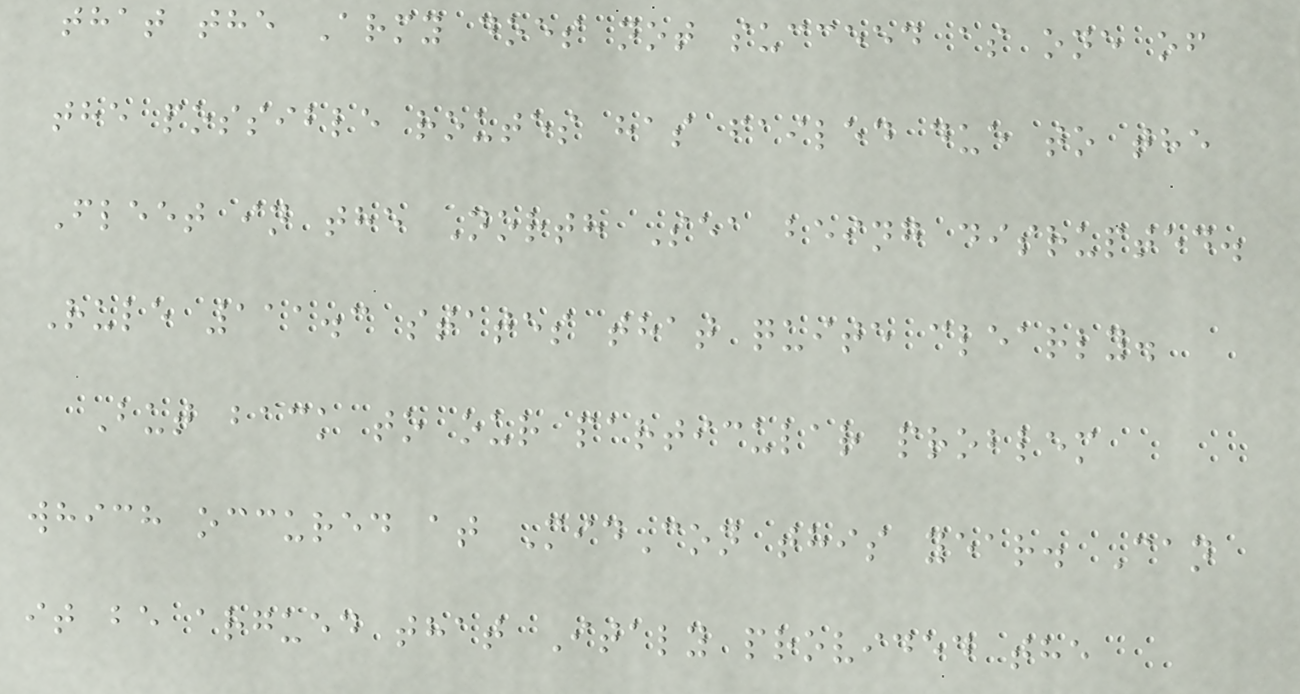that the Army does not succeed as one of
the possible routes has failed due to the
Fleet in the North Sea being disrupted.
Rule 111.3 states that quite clearly.
But back to our particular problem
which occured at MidCon this year. Can
it be argued that Italy provided the
